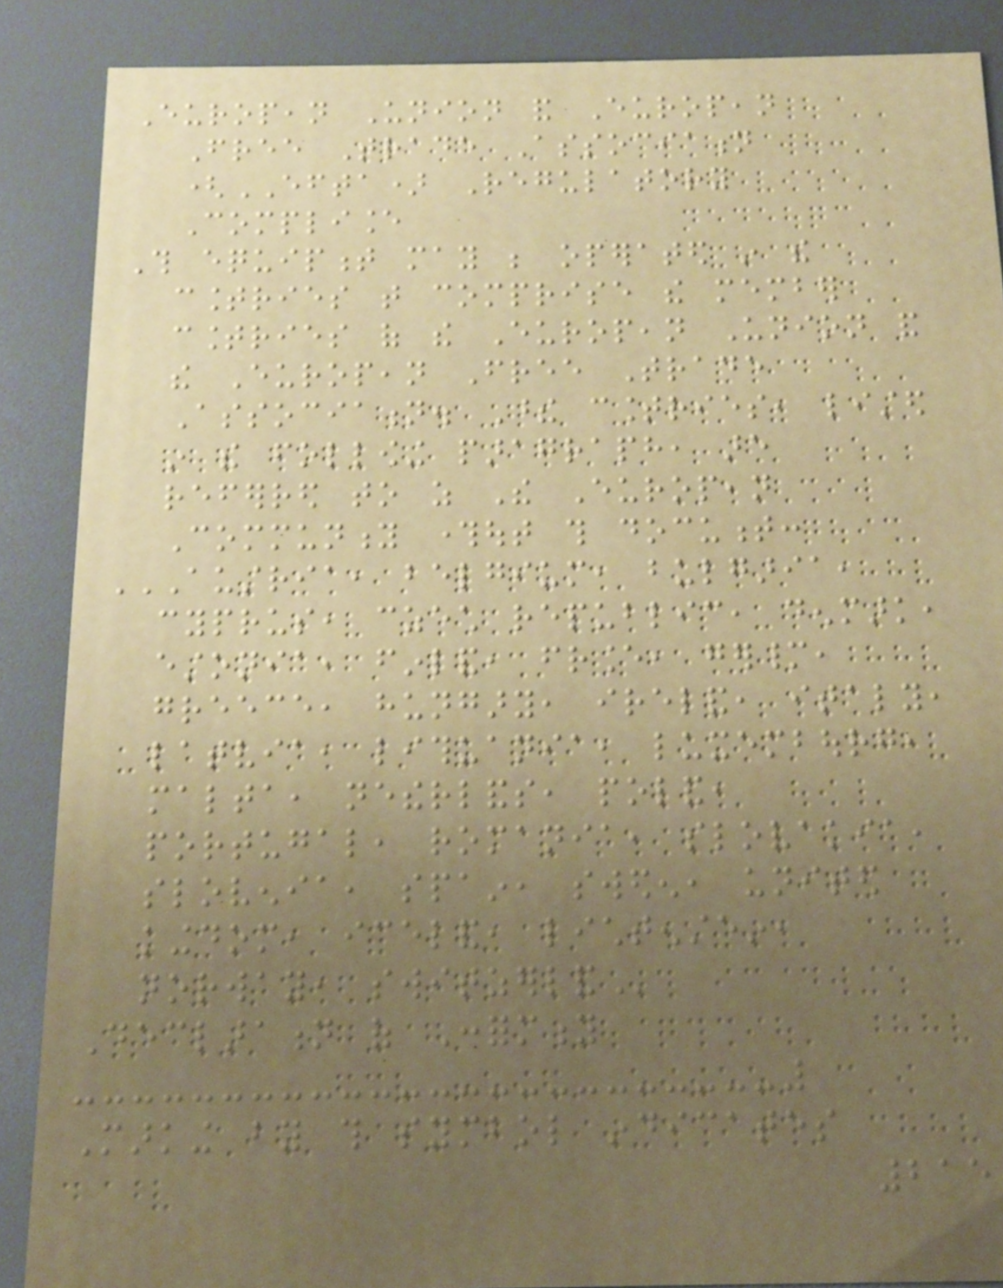European Union and European
Free Trade Association
(EFTA) Regulatory
Compliance
This equipment may be operated in the
countries that comprise the member
countries of the European Union and
the European Free Trade
Association. These countries, listed
in the following paragraph, are
referred to as The European
Community throughout this document:
AUSTRIA, BELGIUM, BULGARIA,
CYPRUS, CZECH REPUBLIC, DENMARK,
ESTONIA, FINLAND, FRANCE, GERMANY,
GREECE, HUNGARY, IRELAND, ITALY,
LATVIA, LITHUANIA, LUXEMBOURG,
MALTA, NETHERLANDS, POLAND,
PORTUGAL, ROMANIA, SLOVAKIA,
SLOVENIA, SPAIN, SWEDEN, UNITED
KINGDOM, ICELAND, LICHTENSTEIN,
NORWAY, SWITZERLAND
Declaration of Conformity
Marking by this symbol indicates
215
